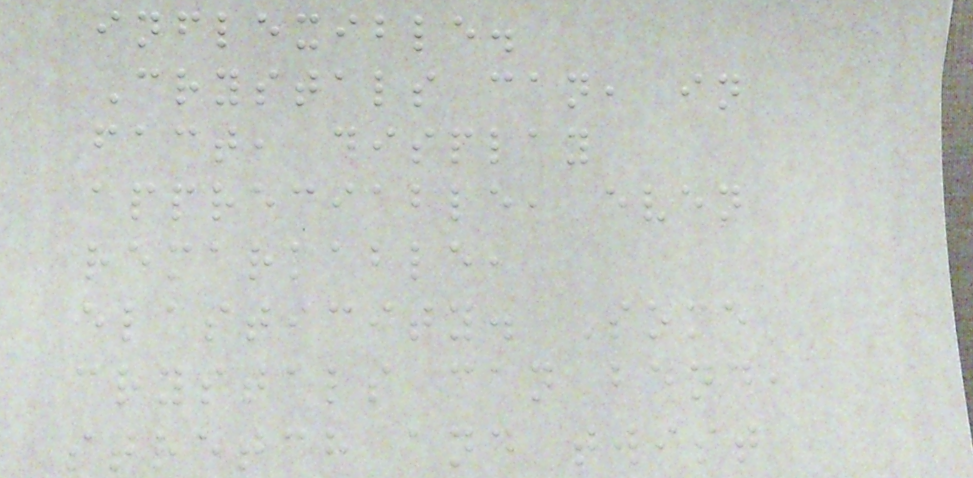inflexible.
Crystals can, in
fact, display
appreciable, even
remarkable,
elasticity. Some
crystals can bend,
stretch and twist
